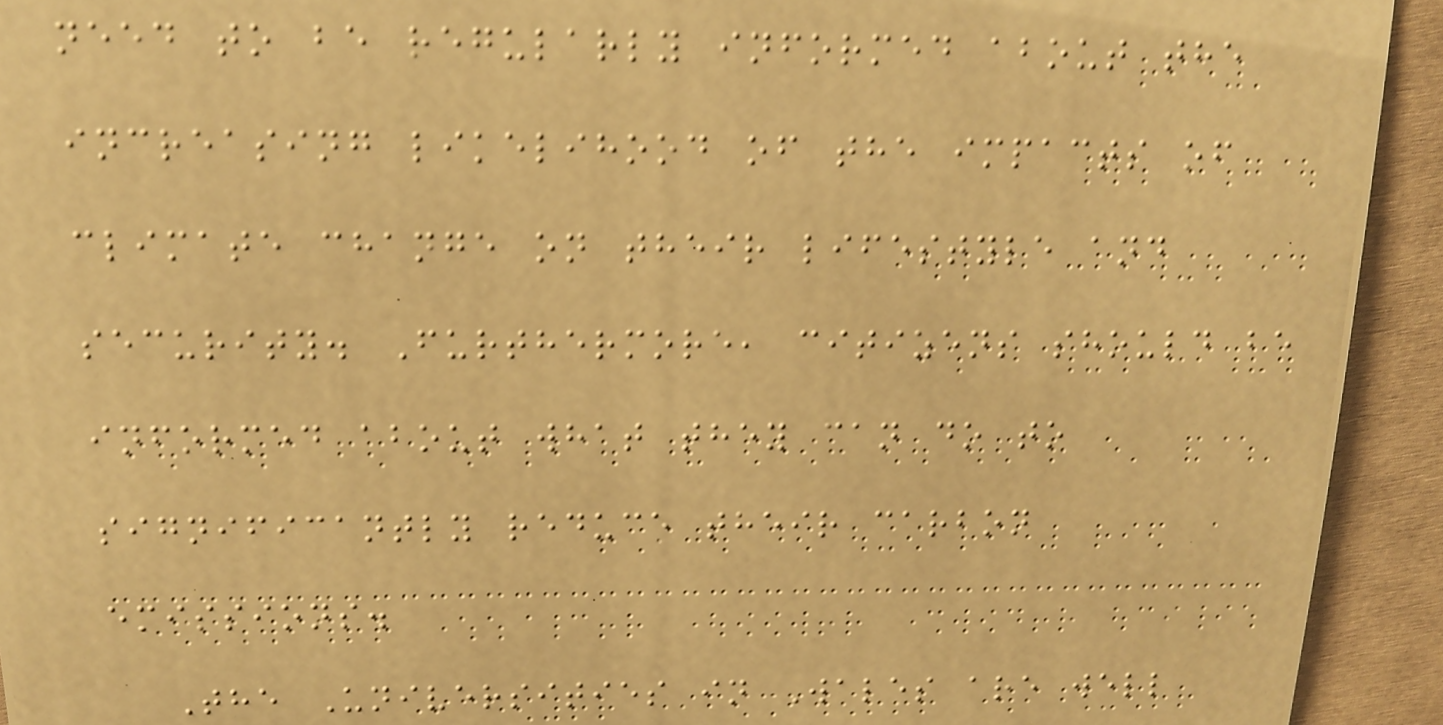need to be regularly informed about the
increasing likelihood of the impacts of
climate change on their lifestyle and
security. Furthermore, citizens should be
informed about what they can do to
significantly reduce their carbon
emissions.
The Universities in Wales are well
